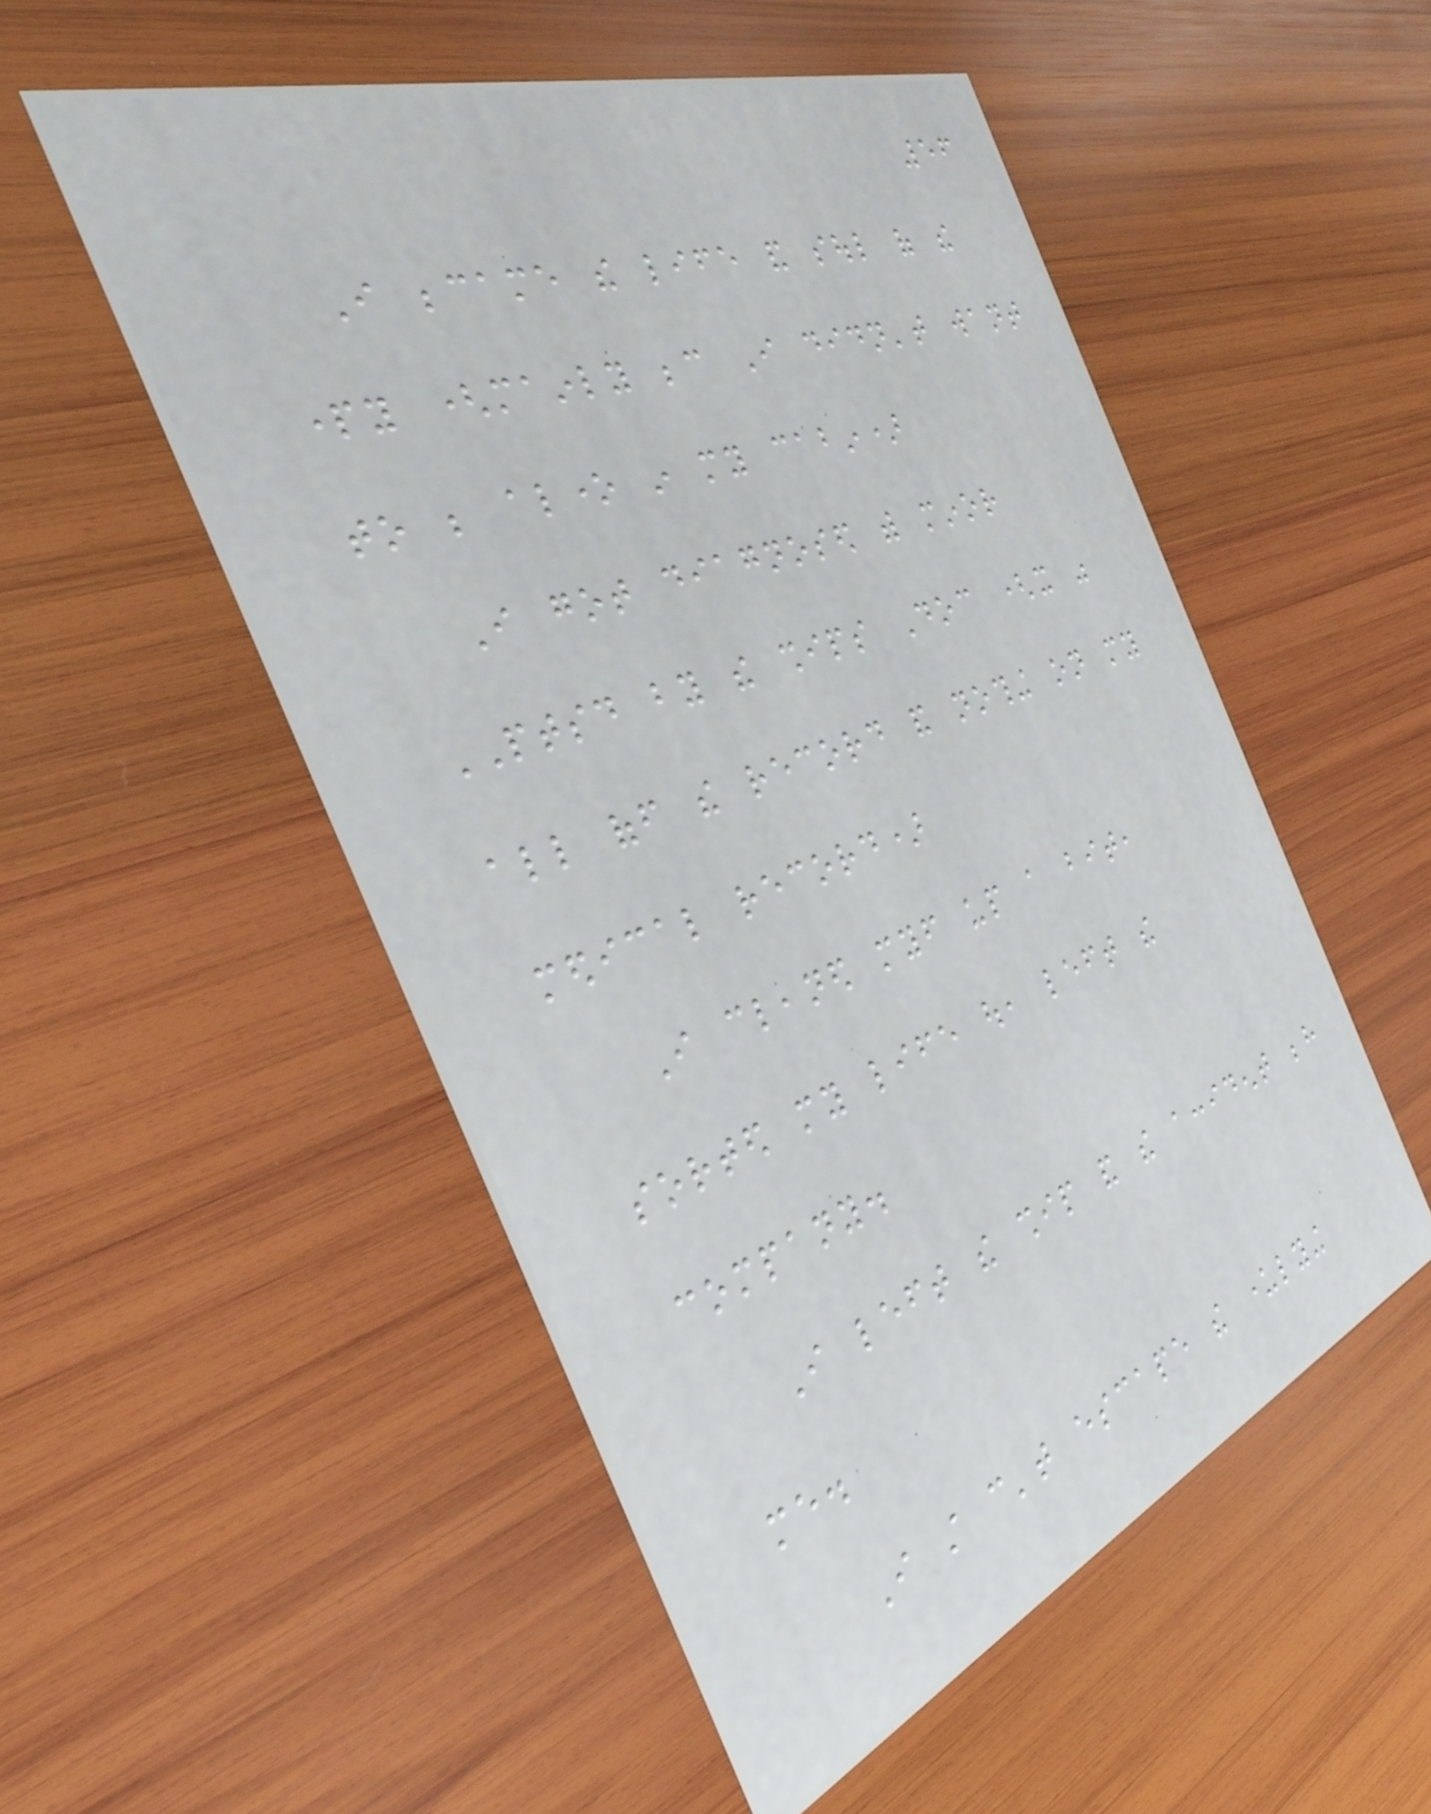56
I became the life and soul of the
party (mainly because I didn't want
to be alone in my cabin)
I got diagnosed with minor
PTSD by the ships Doc (it was
all off the record and nothing on my
medical record)
I cleaned myself up a bit,
sorted my life out, left the
company.
I left the ship and the accident behind
me.
I still can't escape the underlying
